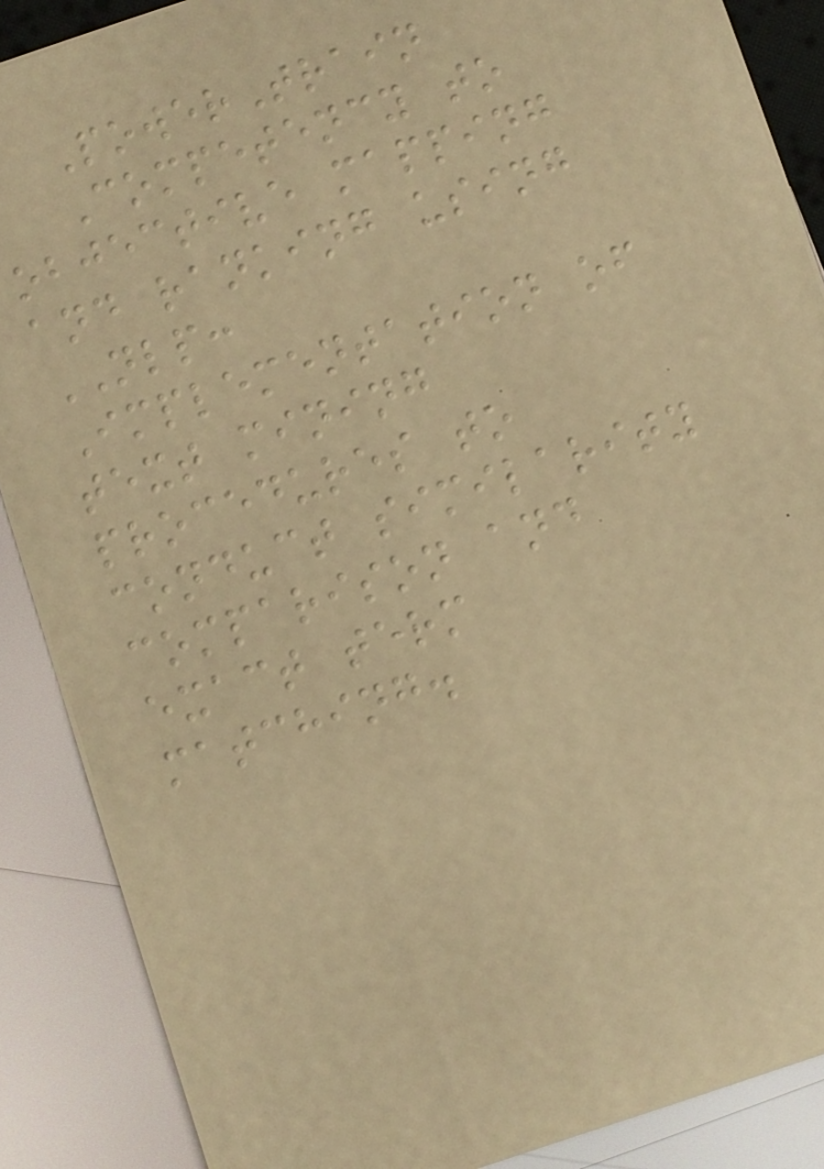PowerTrain
Competency to
objective mapping
and ranking using
NLP:
Implementation of
text mining
procedures to
conduct similarity
comparison and
exact term
matching.
